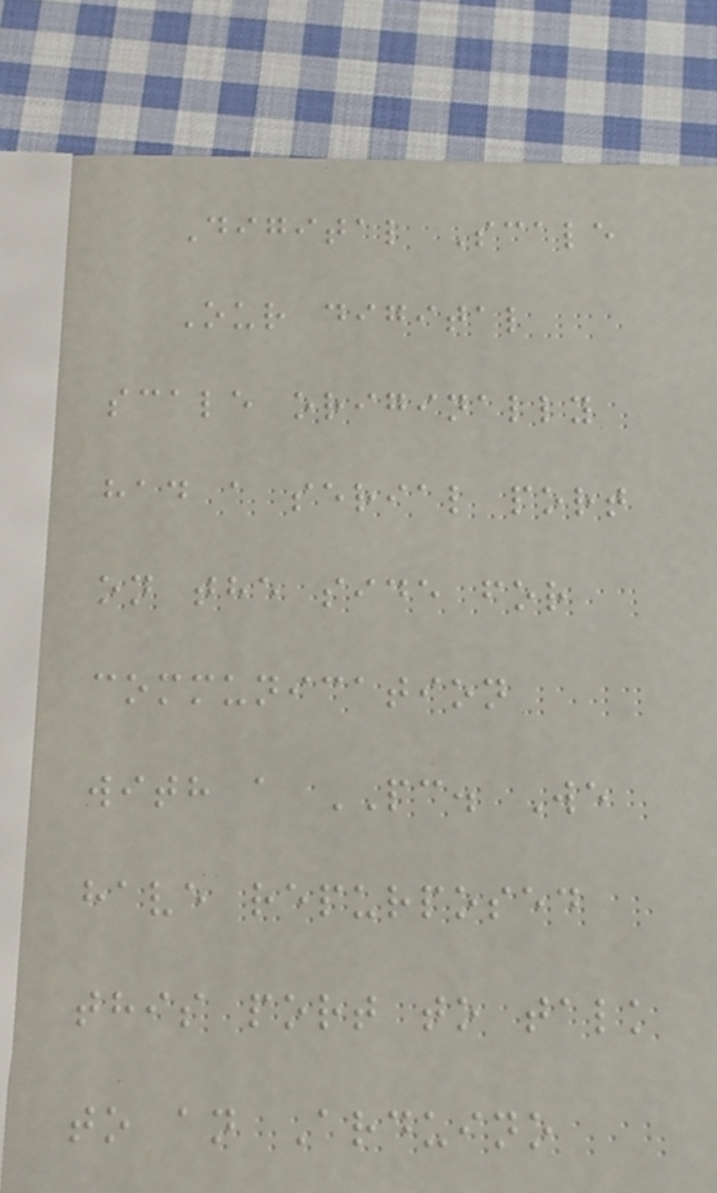Digital Scale
Our digital
scale originally
had a serial port
on the side for
communication
with a PC. We
have repurposed
this port to talk
to an Arduino
